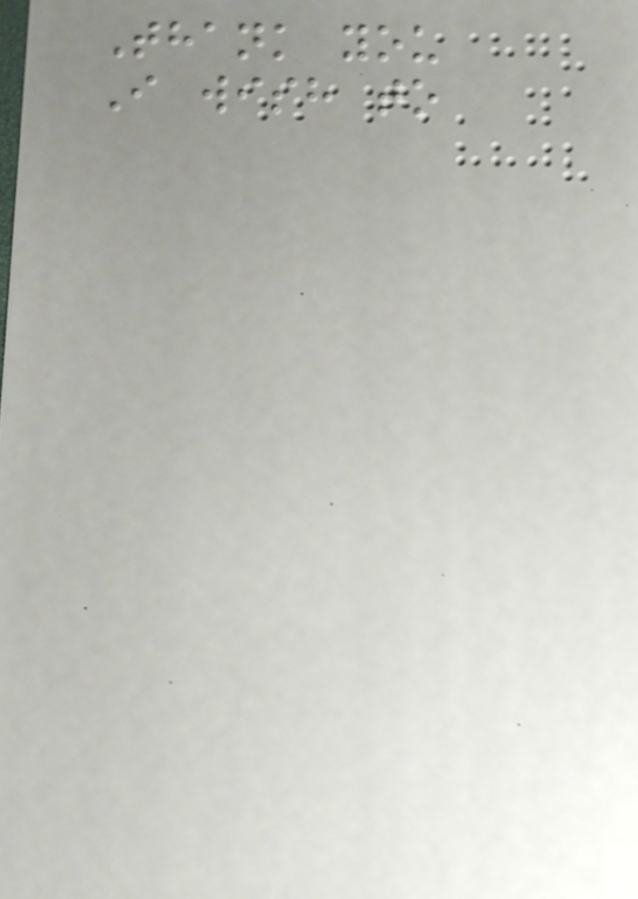Thank you
I wish to
